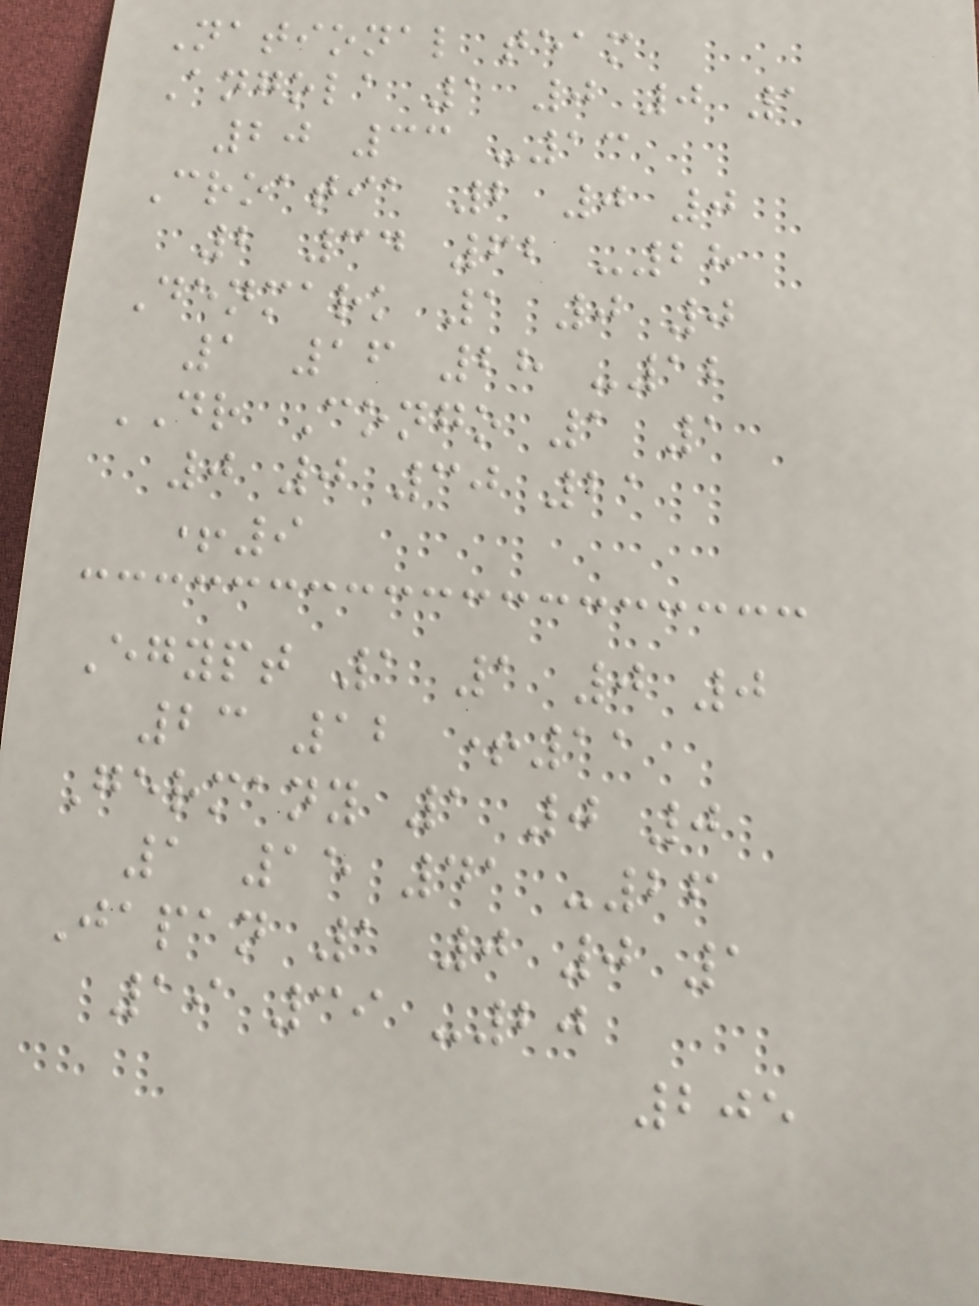National team
Angola 1 0 0 1
20 33 -13
Croatia 2 0 0
2 34 62 -28
Denmark 1 0 0
1 16 28 -12
DR Congo 1 1
0 0 30 21
+9
Egypt 1 1 0 0
23 12 +11
Germany 1 0 0
1 15 41 -26
Japan 1 0 0 1
19 39 -20
205
